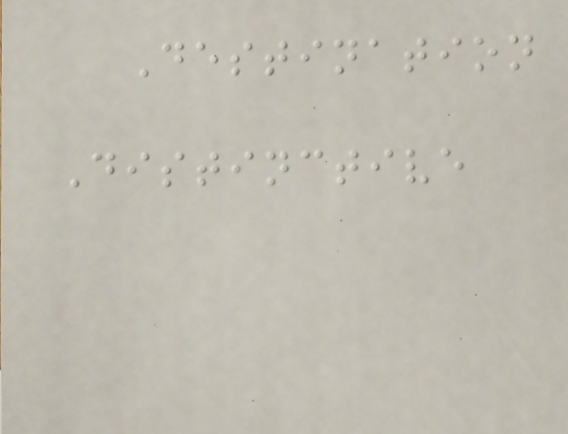Destination
Distinctive
